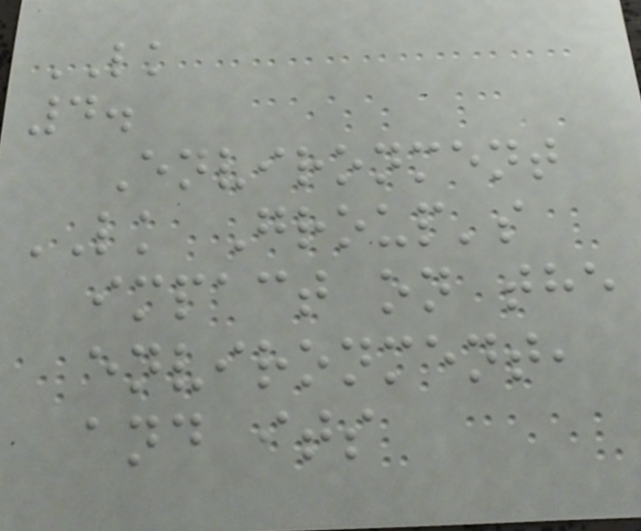LK
4.
Environment
LK Group's
impact on the
environment,
and its
